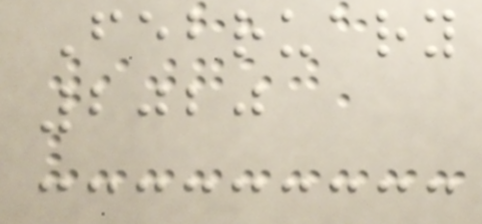February
2020
